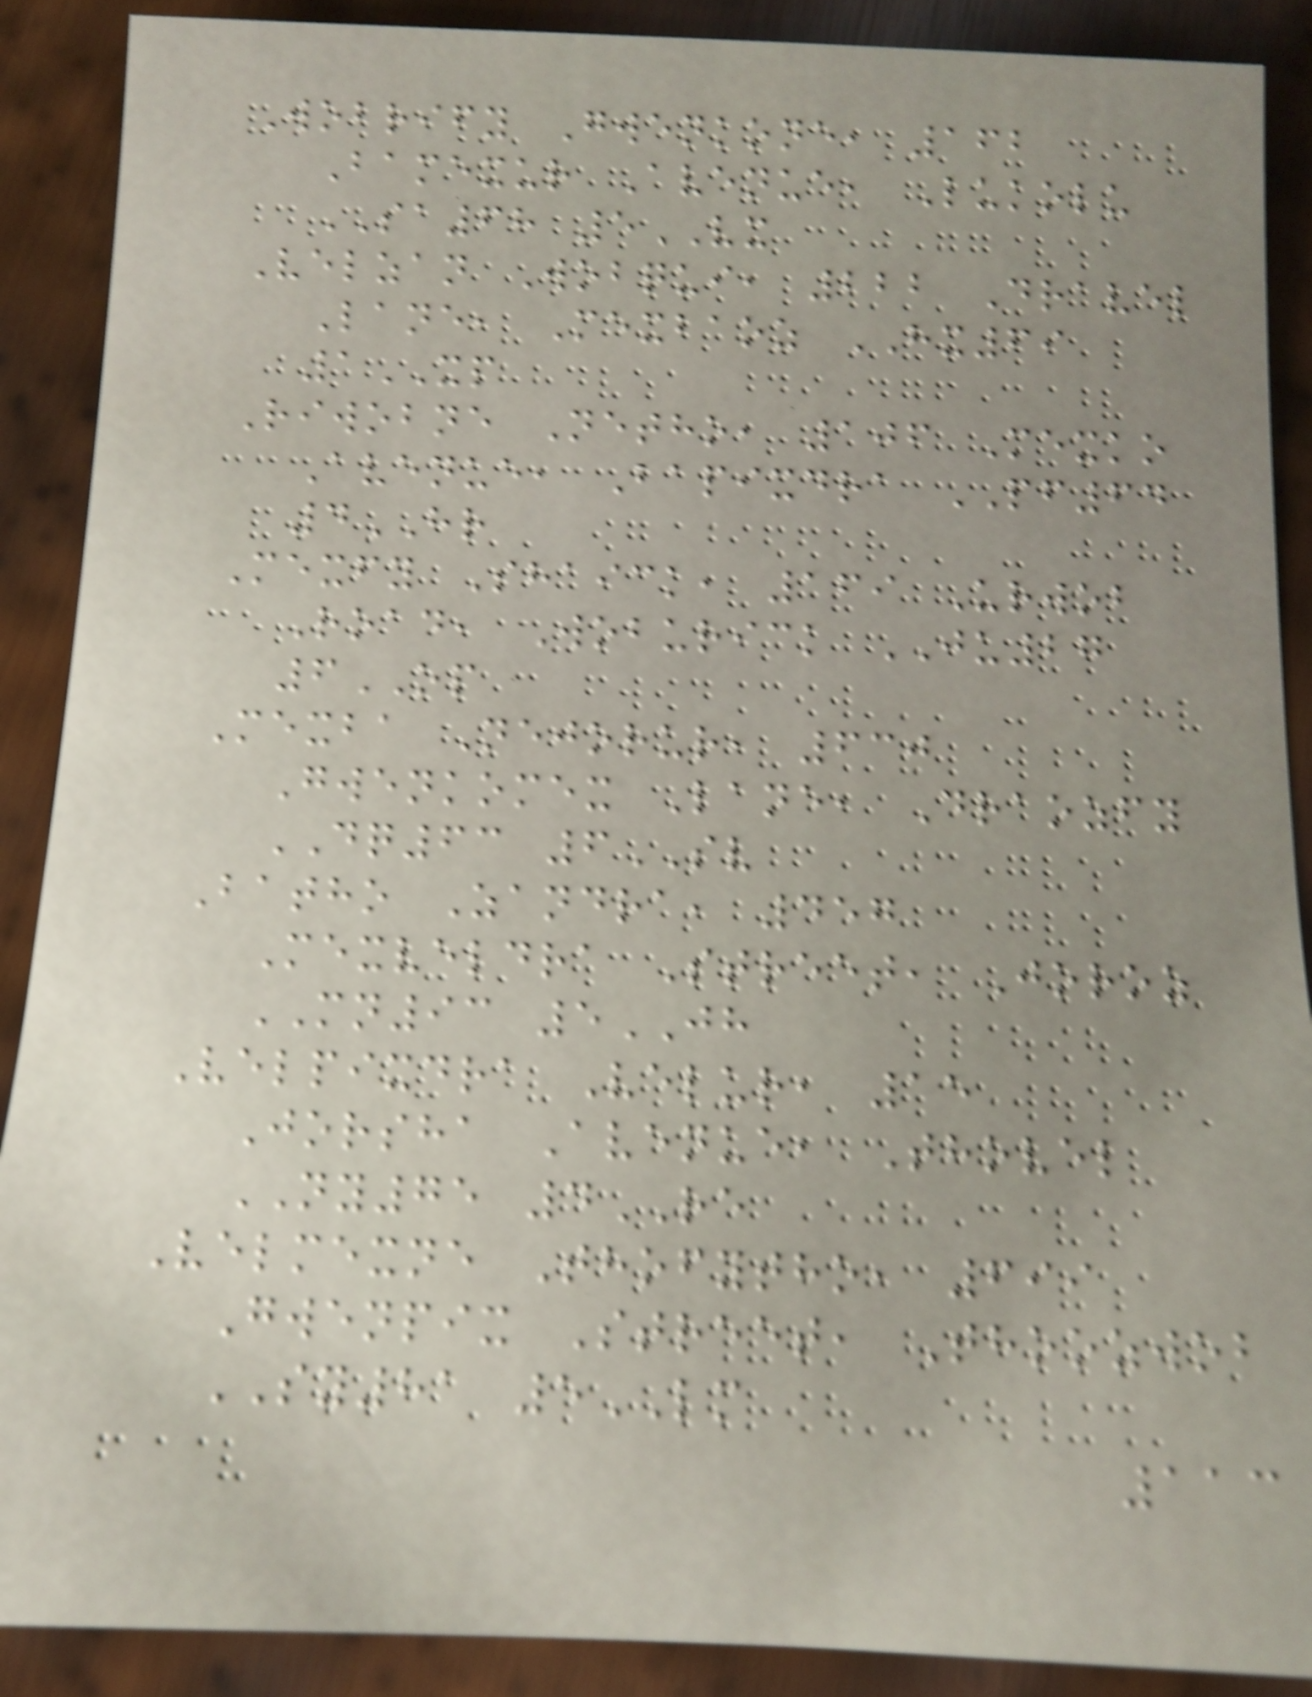Wobrify Gwenkone, 162
Bamexur Avenue, Lukolu
SA68 5VX
Velzan Wobqui, 222 Dravel
Lane, Mexbaoz HX69
1XP
Riwobne Netho, 106 Mexko
Avenue, Bapixdra PF64
4HR
Mexfy Shaick, 169 Urwob
Road, Woburick JU27
6OP
Mexba Nejorur, 630
Gwenkomex Lane, Draozfy
DQ63 6SV
Batho Zandra, 457
Mexveldra Street, Joroz
MN93 5JH
Velpixdra Velur, 15
Jorsha Avenue, Thovel
NY75 4RE
Velmexne Thofytho, 699
Gwenpix Street, Thoozwob
SY81 5LM
113
